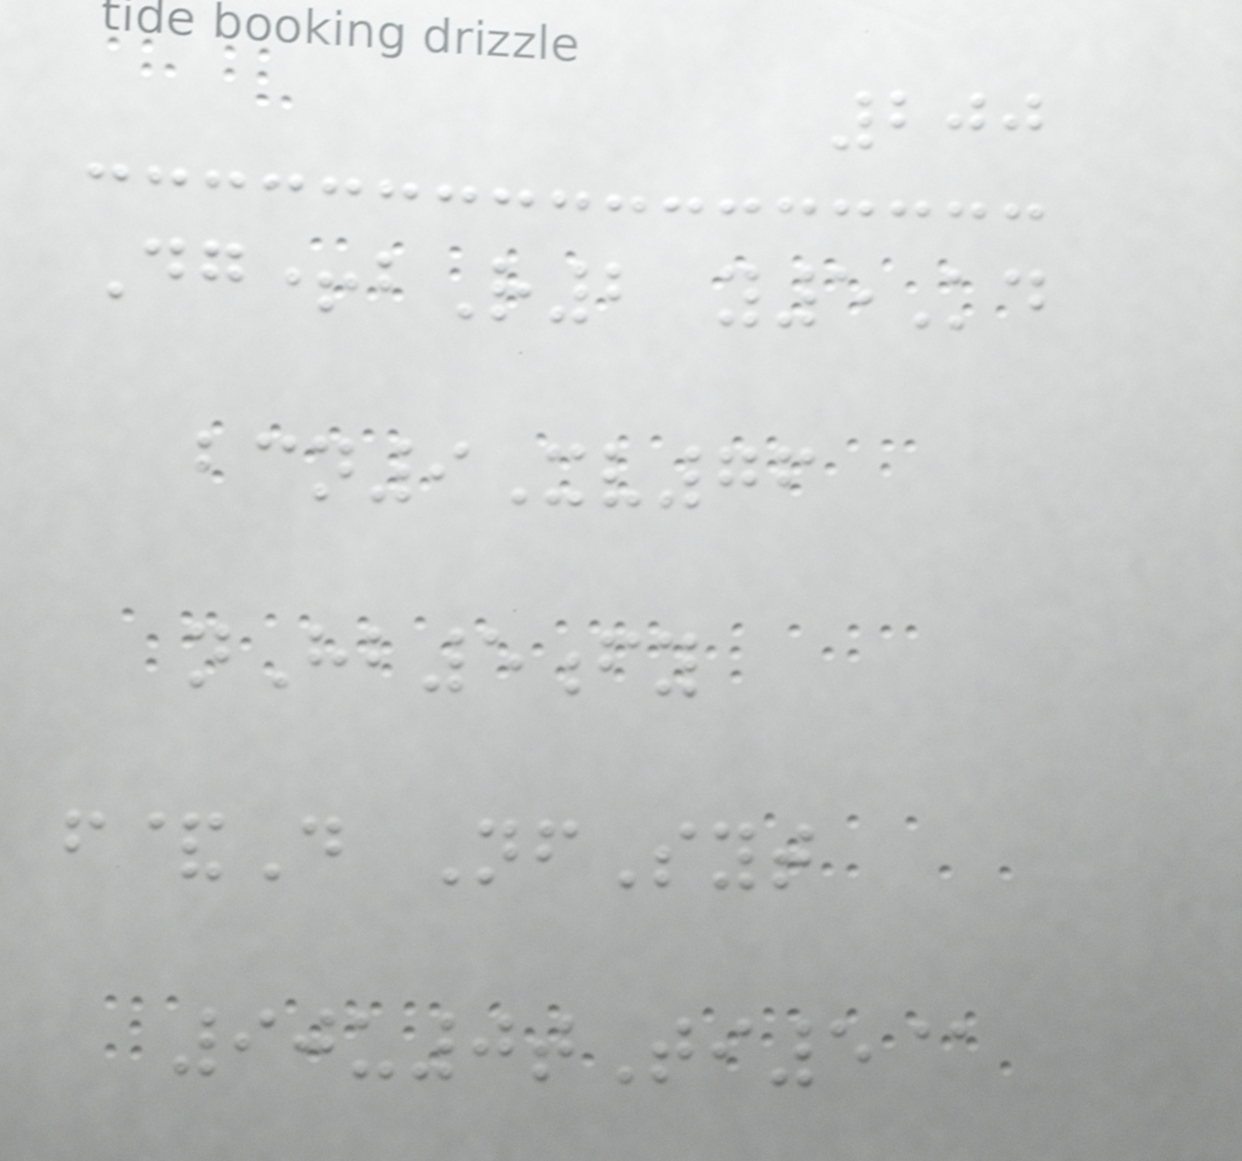200
Dg+bR2 y5Kd
bcn9Xv76
nHb5fy
f&D NfSyt
90u0tTi5@
